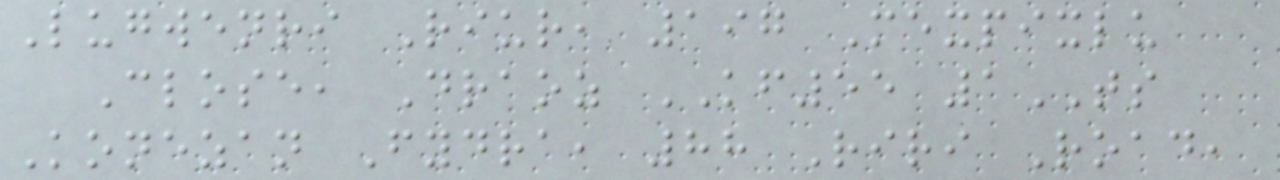Lugwenri Riur, 197 Mexpixlu
Close, Draoz KF55 1TS
Konezan Fydra, 88 Riri Road,
